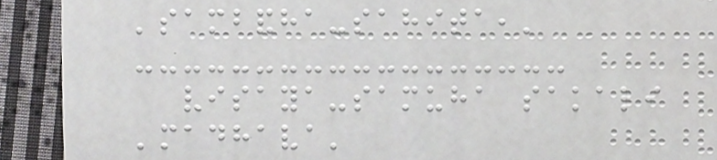'sambandha-sahita,'
visaya-samuha sakali
'madhava'
